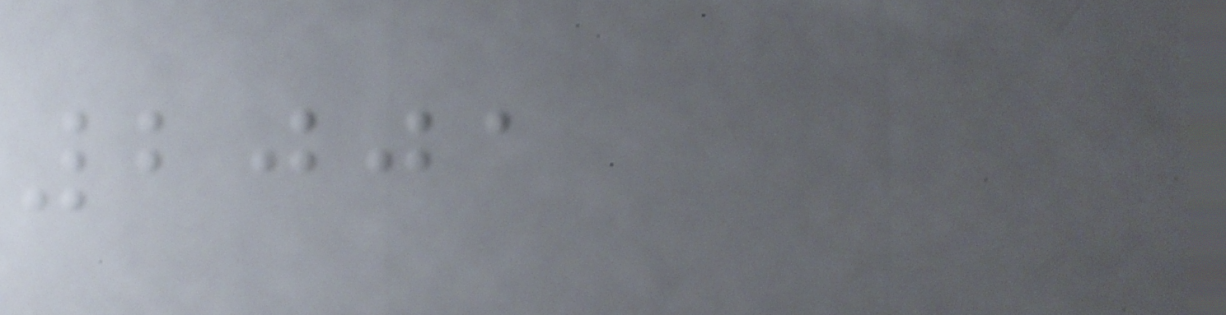2001
